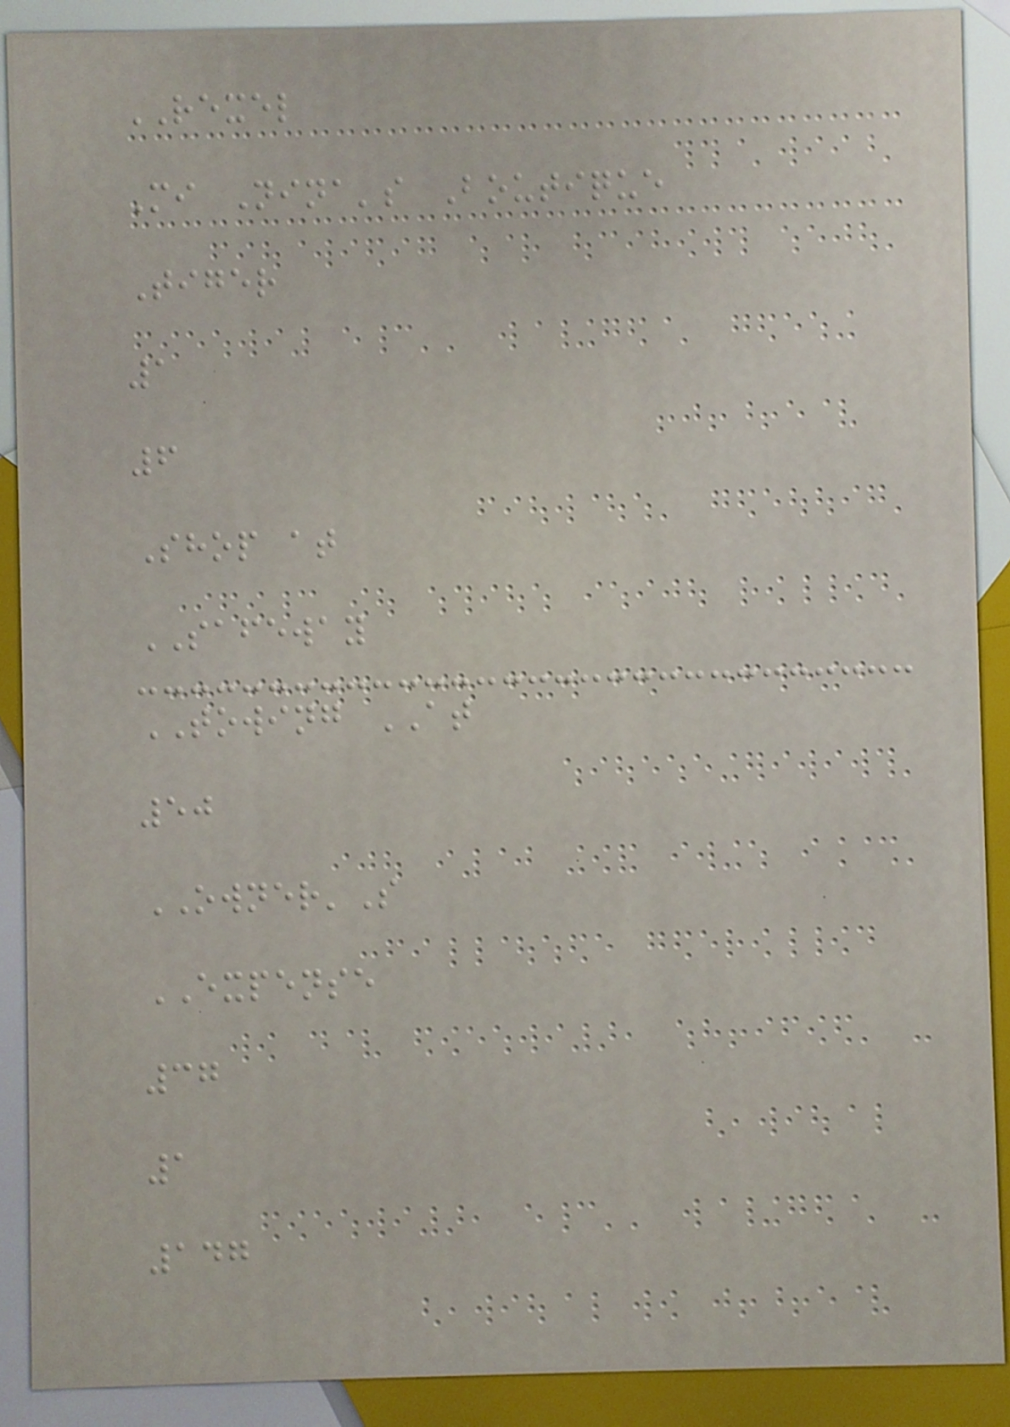REXEL
Mi Nina's Boutique
Tiger
1
6
Shop at
SAFEWAY
TOWING AT
50
OWNER'S
EXPENSE
37
1
147
